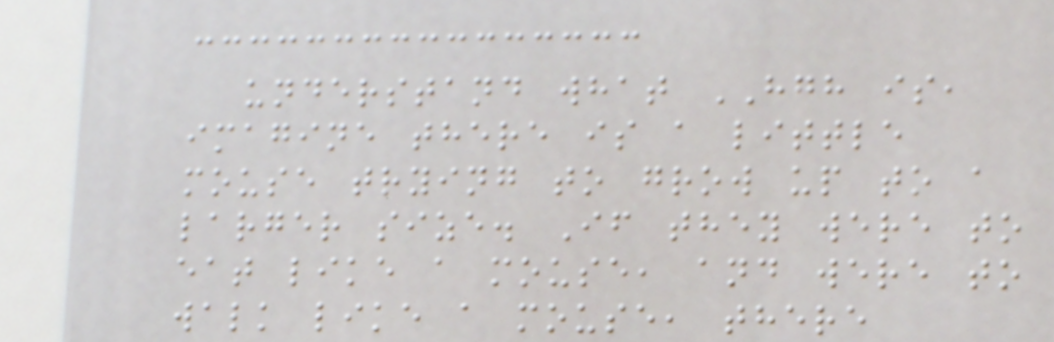understand what HGH is,
imagine there is a little
mouse trying to grow up to a
larger size. If they were to
eat like a mouse, and were to
walk like a mouse, there
